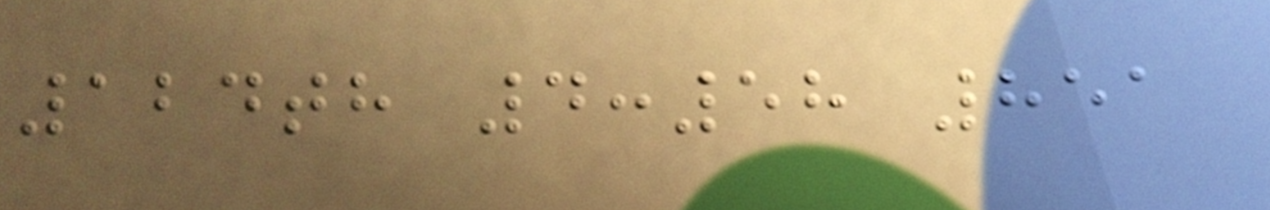124th 4:58 851
